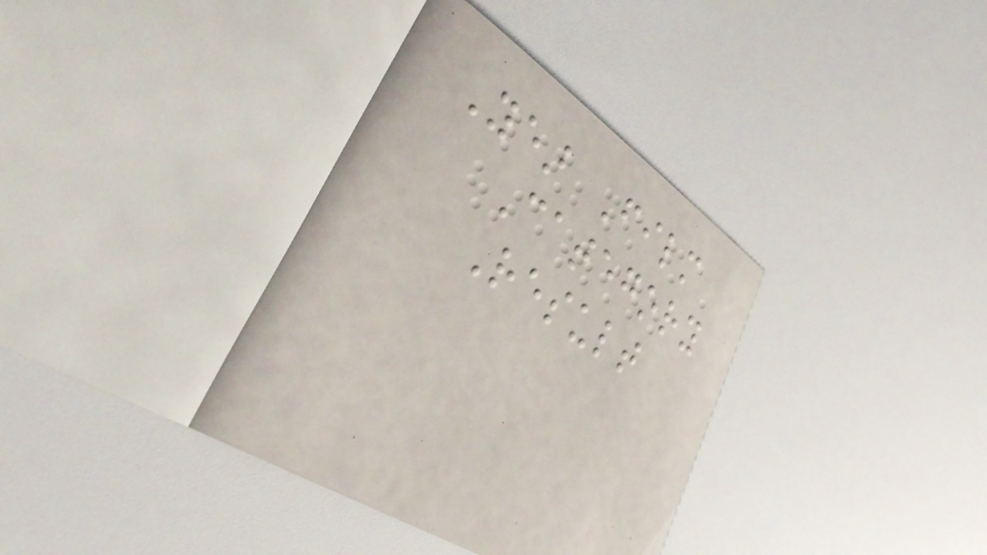Year Film
Category
Result
